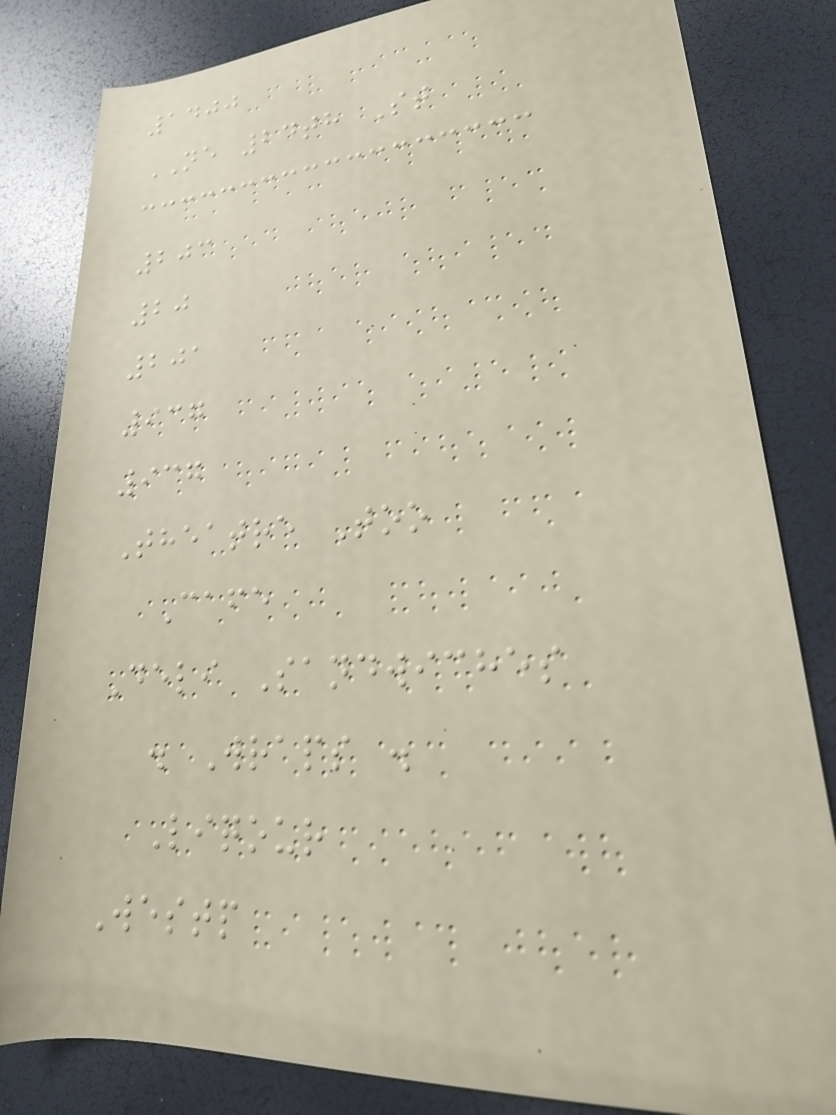1400
NE 24th St
203
20
201
937
937
Theatre Too
Cafe
Deli Sandwiches
. Wraps .
Liqour
Westp
